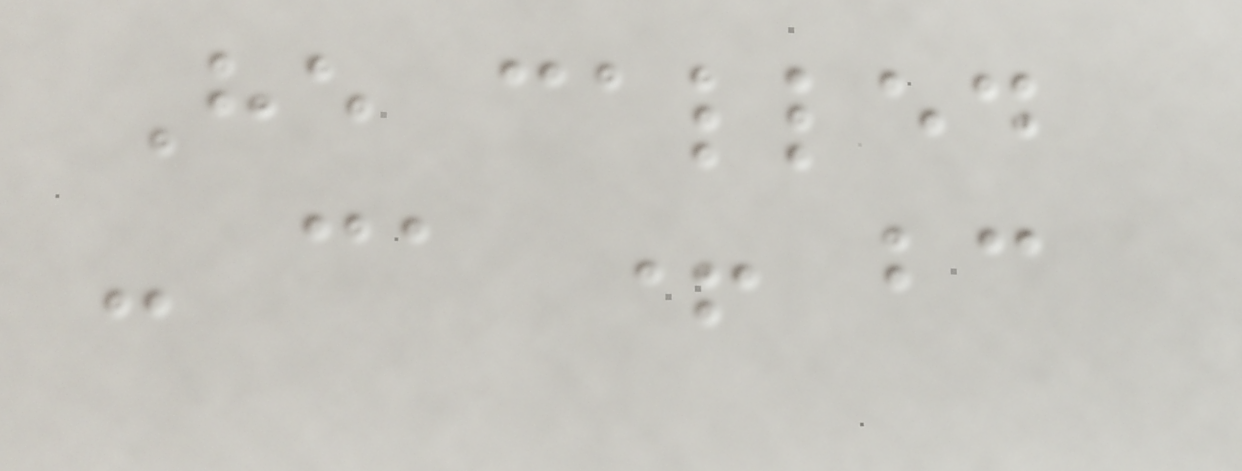He called
- ca + bc
